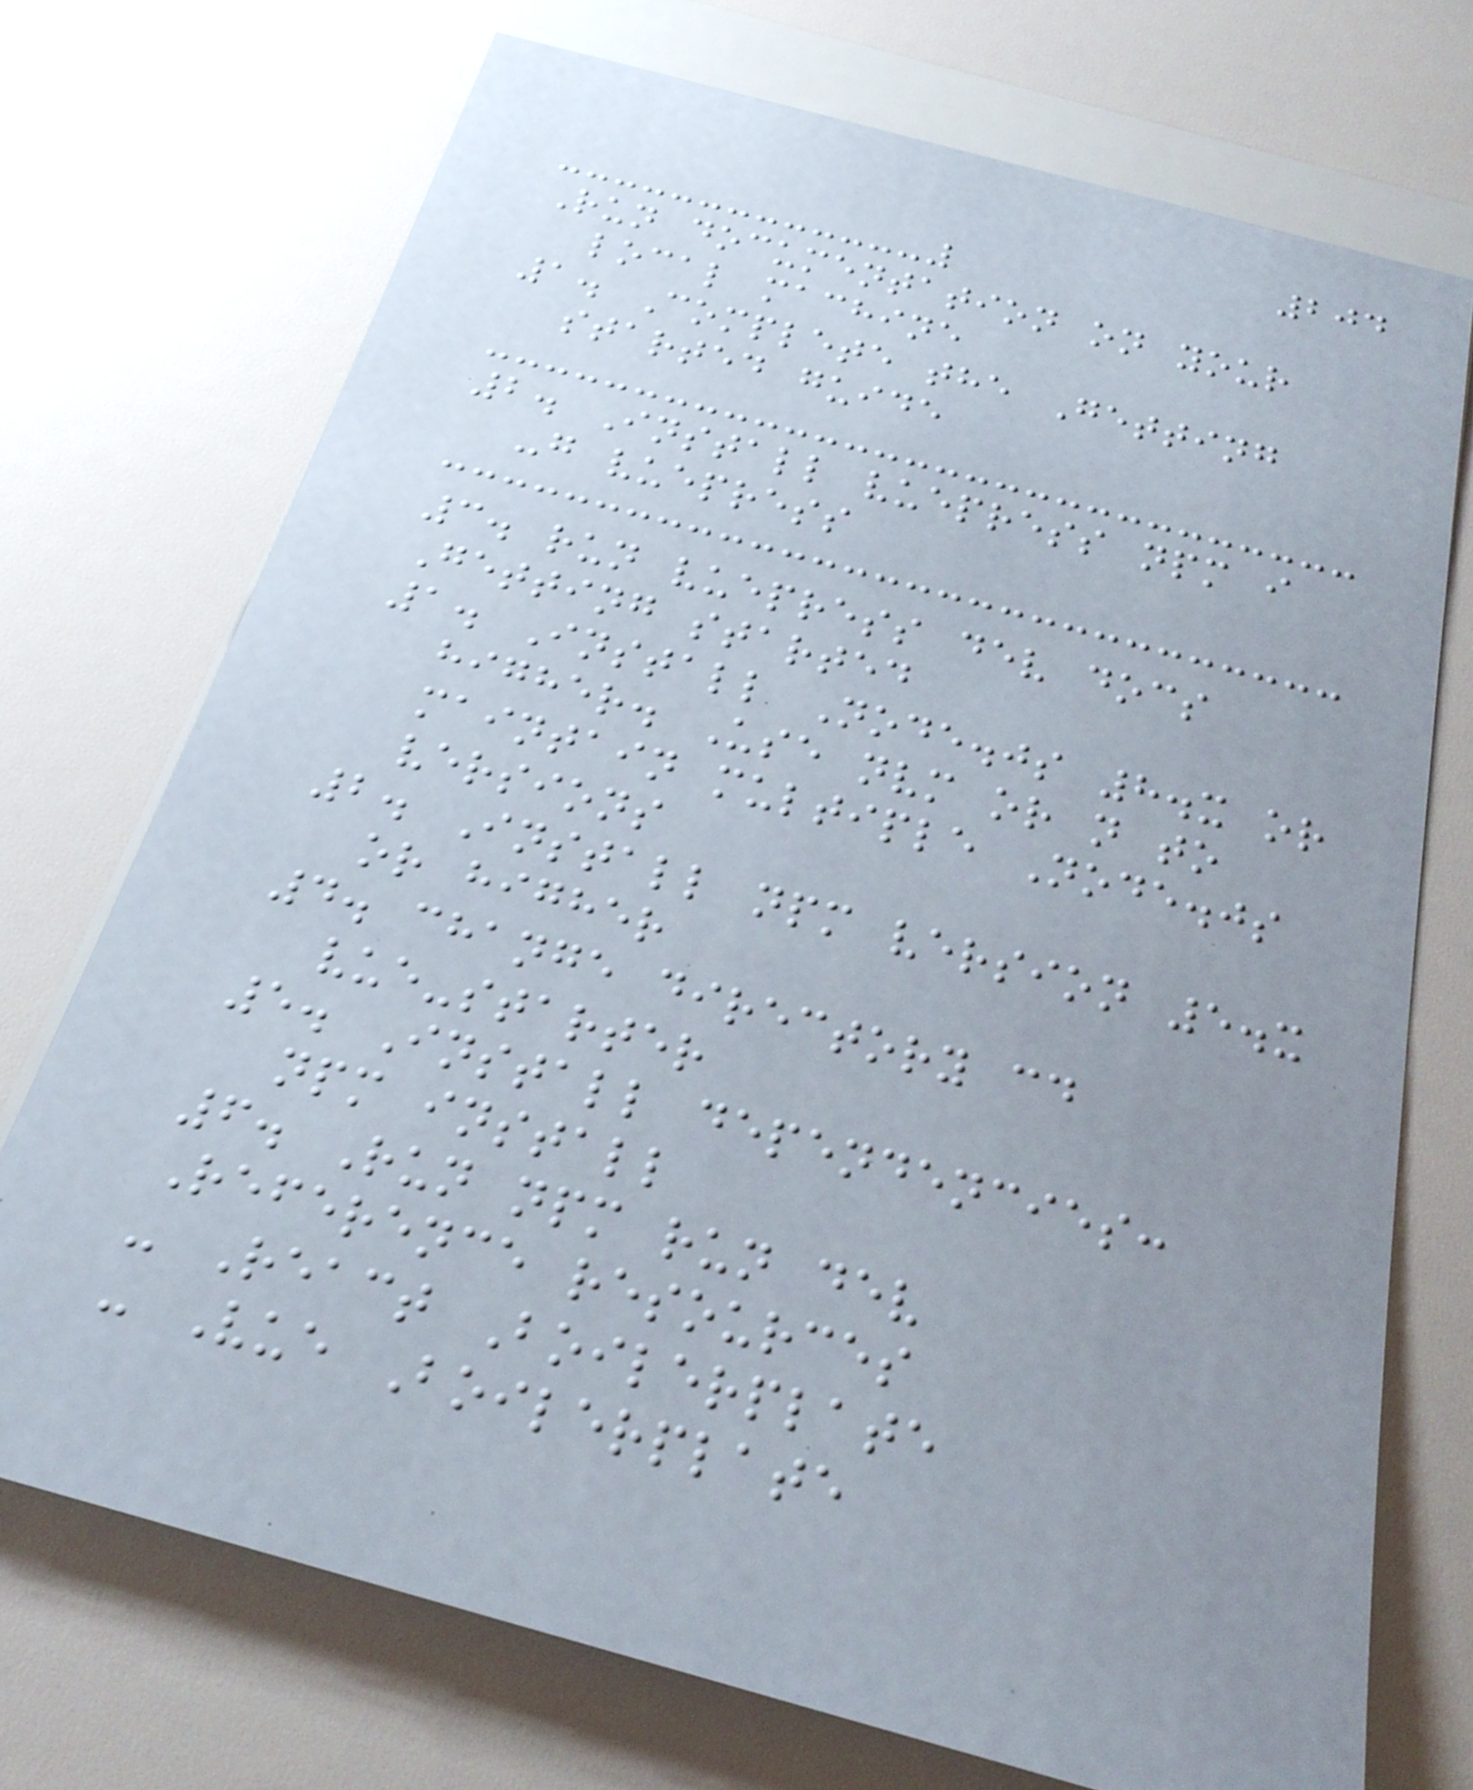204
Run documentation on your
local machine
1. Complete the Getting
started guide
2. Install vuepress npm i
-g vuepress
3. run vuepress dev docs
Getting started
1. Install Node.js 8.x or
higher. Use nvm or n to
maintain multiple Node.js
versions
2. Install npm version 5.x
or higher
4. change directory cd
vue-starter
5. Install dependencies:
npm install
6. Run npm run dev
Reference resources
- React Boilerplate
- Vue Boilerplate
